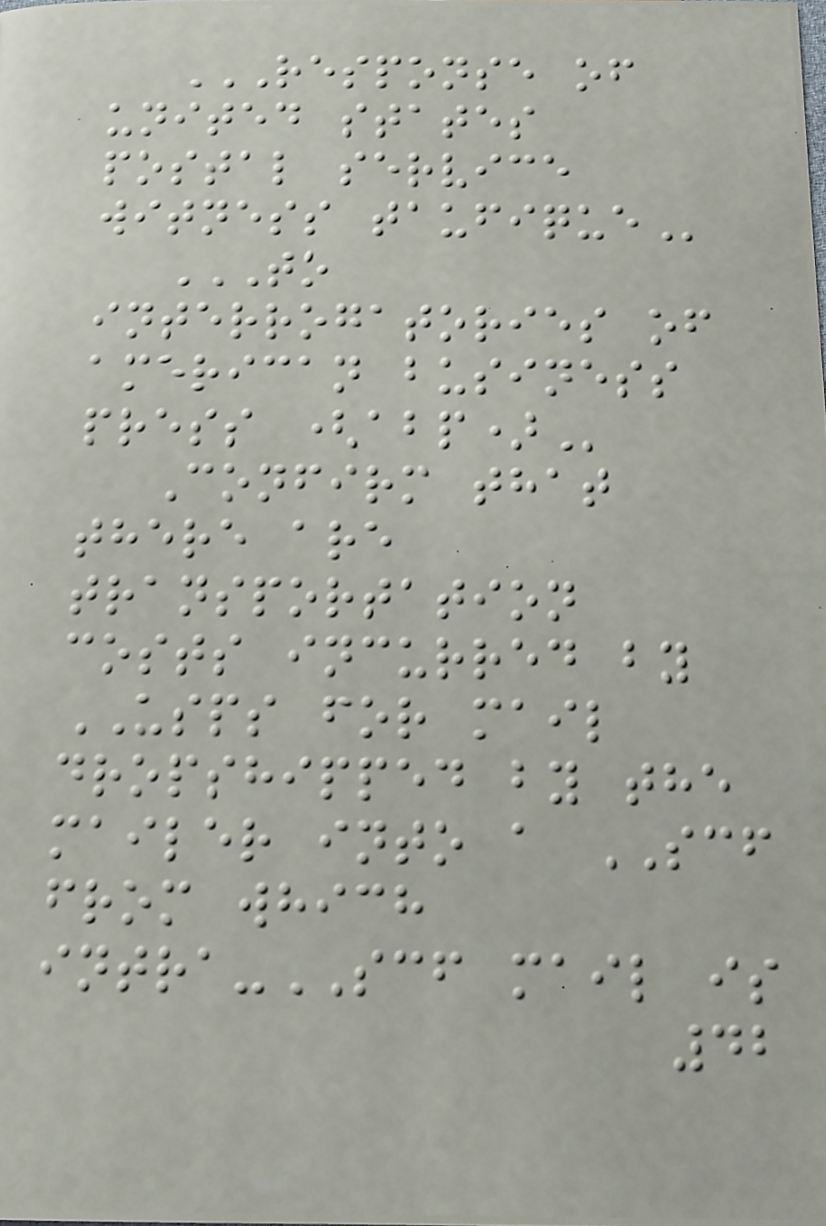RESPONSE OF
UNITED STATES
POSTAL SERVICE
WITNESS TAUFIQUE
TO
INTERROGATORIES OF
AMERICAN BUSINESS
PRESS (ABP)
Confirm that
there are
transportation
costs incurred by
USPS for mail
dropshipped by the
mailer into a SCF
from which
intra-SCF mail is
42
